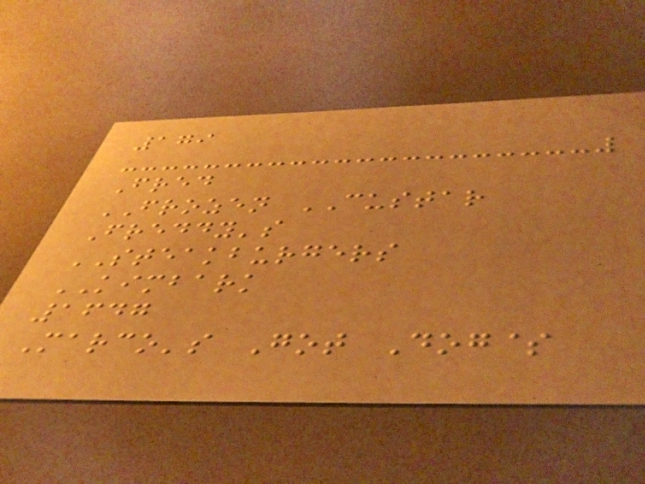179
Fred
FROZEN CUSTAR
Freddy's
STEAKBURGERS
KIMBARK
1647
Marco's Got Dog$
